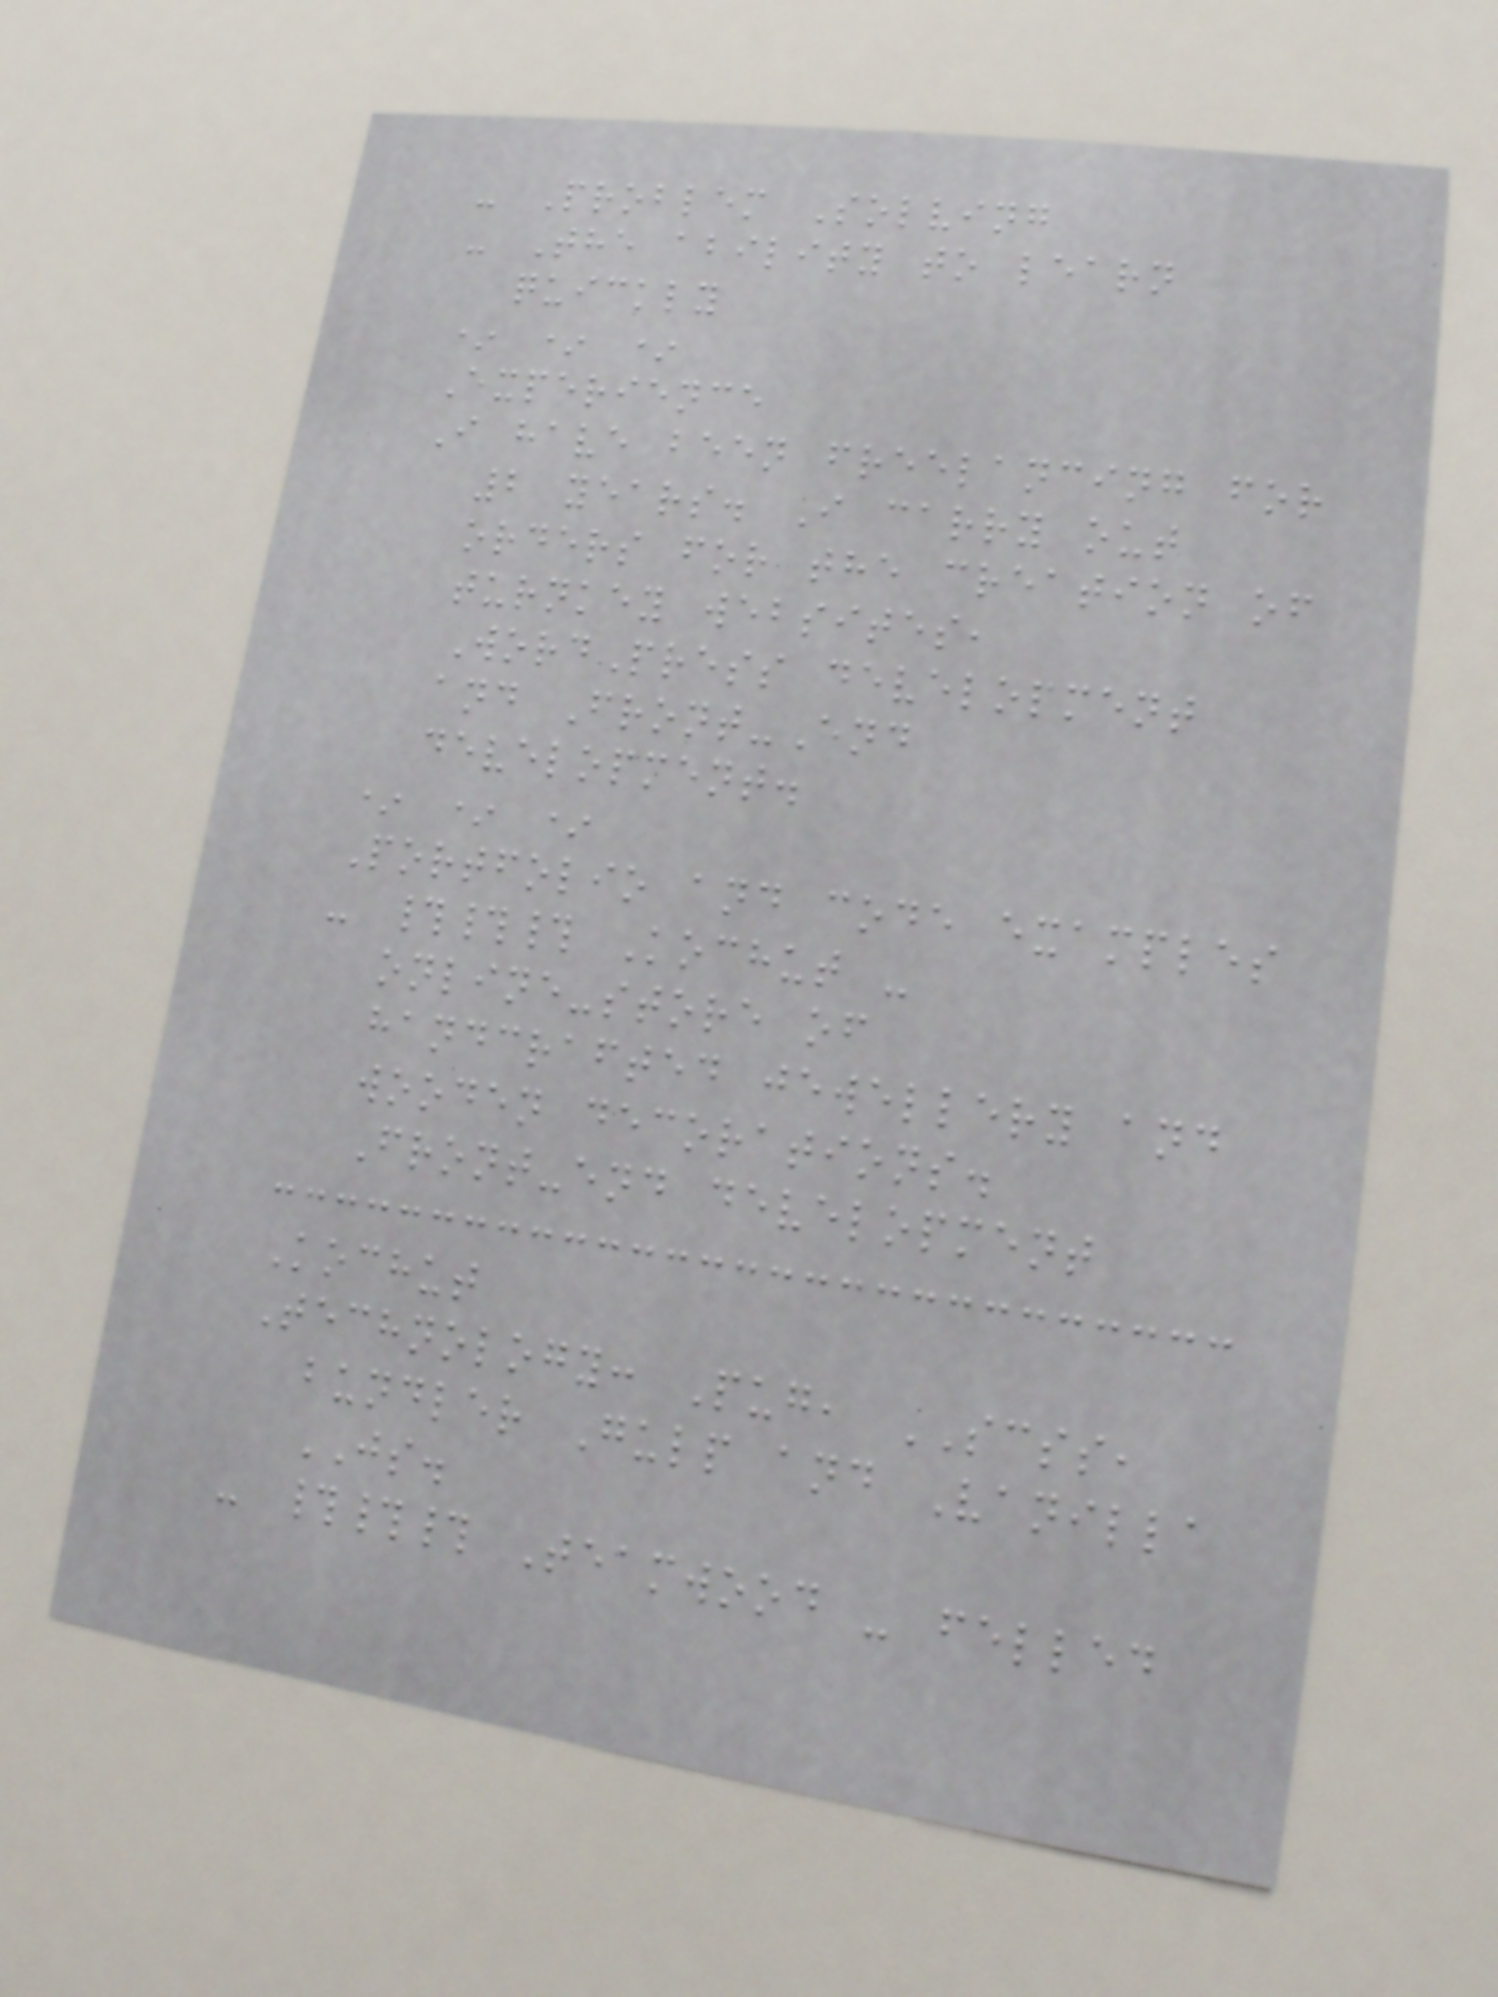- Problem Solving
- The ability to learn
quickly
* * *
Experience
I have been freelancing for
2 years. I carry out
orders for the creation of
turnkey websites,
WordPress development
and Front-End
development.
* * *
Portfolio and code examples
- ### Kochut -
online-store of
handcrafted jewellery and
wooden decorations.
Front-end development
Kochut
Technology: Pug, SCSS,
bundler Gulp and Vanilla
JS.
- ### Teamwood - felled
